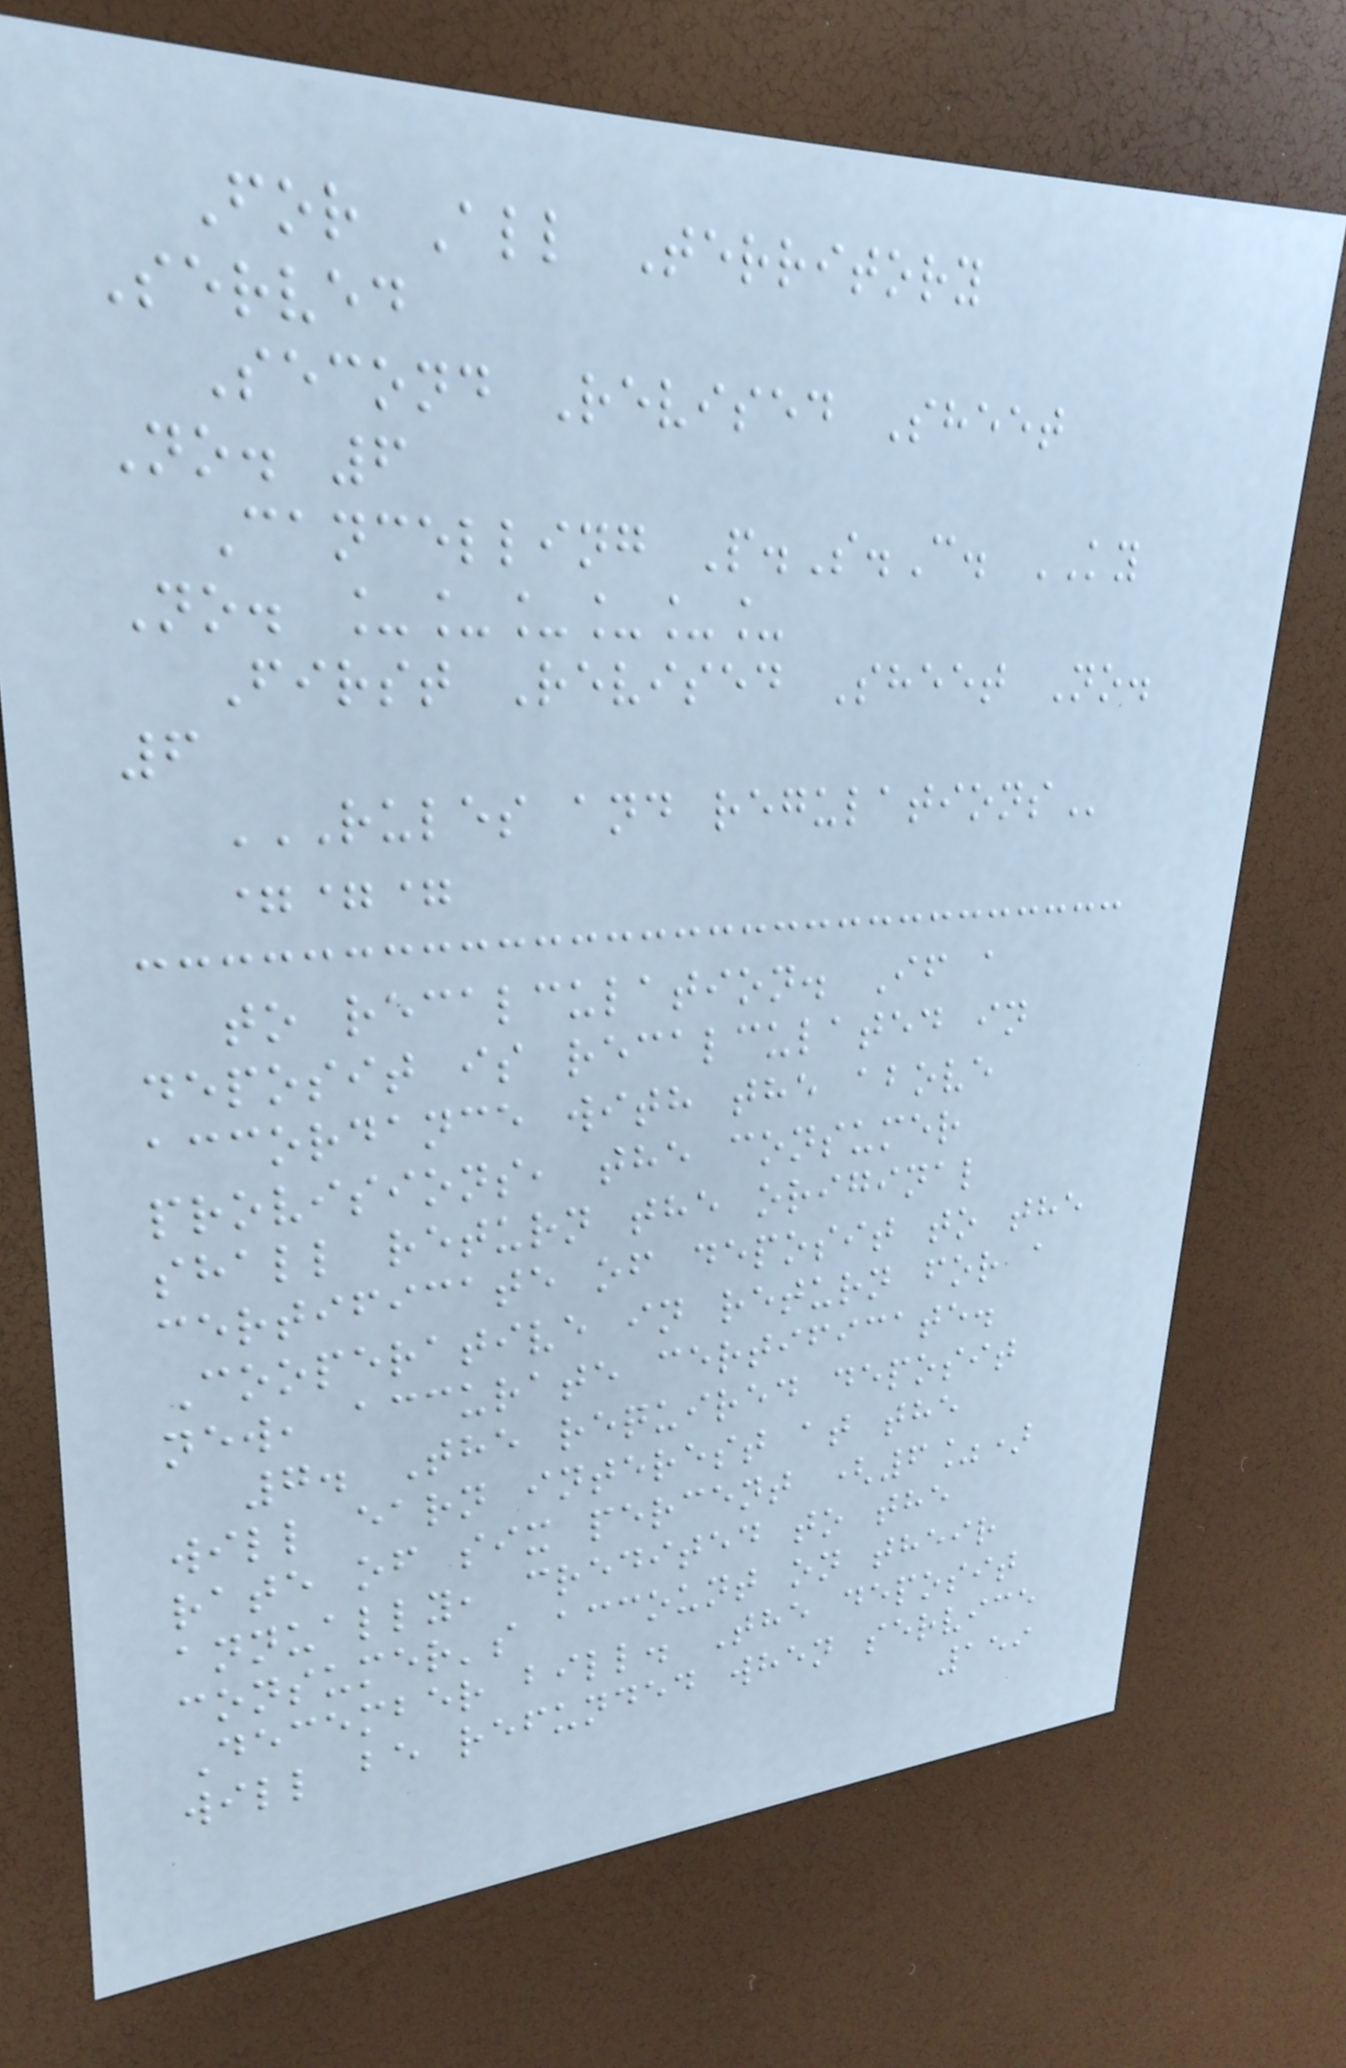For All Territory
Served
Second Revised Sheet
No. 6
Cancelling P.S.C. KY
No. ______
First Revised Sheet No.
6
RULES AND REGULATIONS
===
to recalculation. If a
deposit is recalculated in
accordance with the above
provisions, the consumer
shall return the original
certificate of deposit to the
Cooperative in return for a
new, accurate certificate.
7. The required deposit
will earn interest at the
rate of six percent (6%)
annually, credited to the
consumer's account on their
December bill. The deposit
will be refunded when service
159
